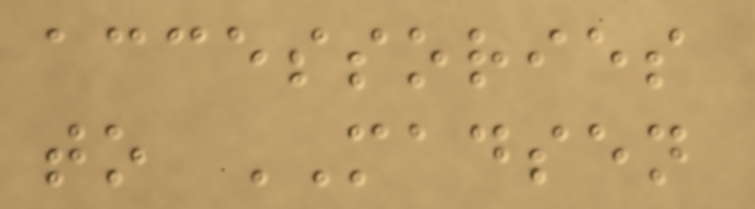accessories
to MADSEN
